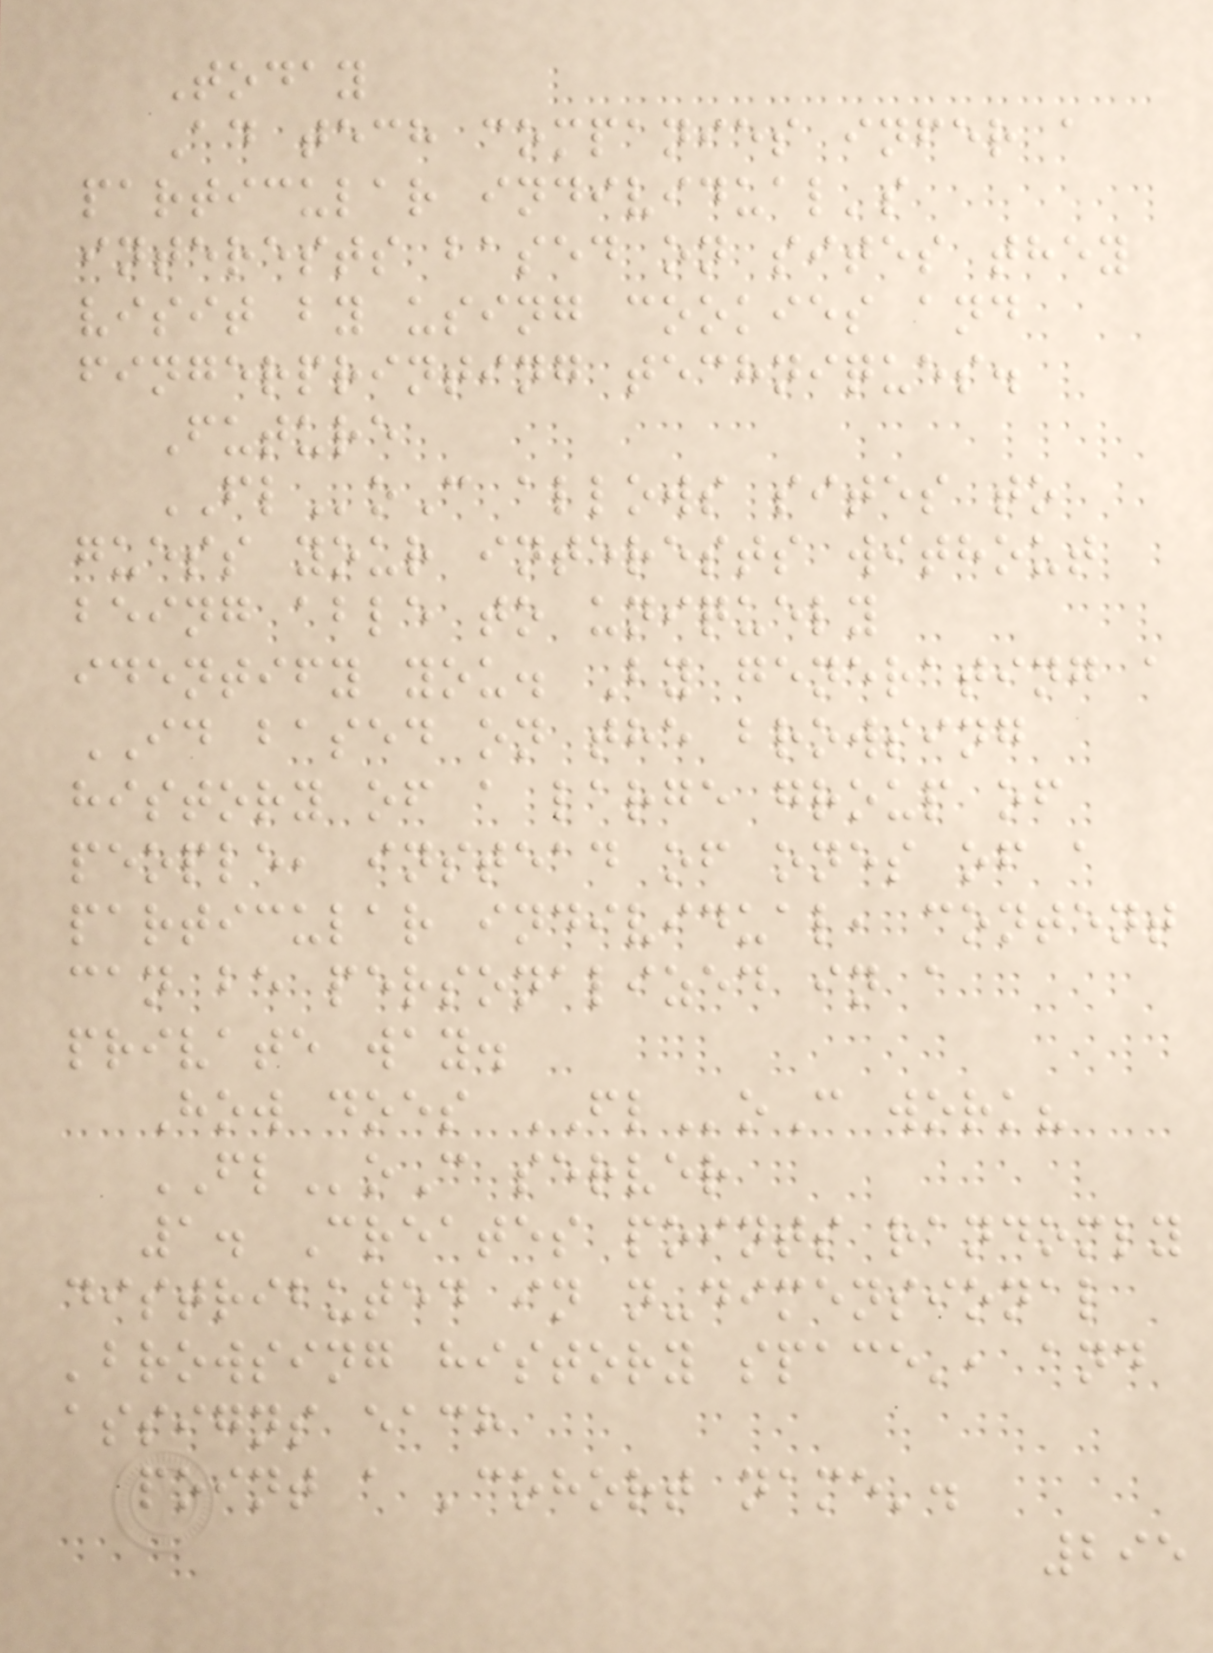Today
Ad tech companies infer a
particular individual's
interests based on sites they
visit by using cookies and
fingerprinting techniques.
Future
FLoC allows sites to
guess your interests without
being able to uniquely
identify you. By generating a
ID based on the browsing
history of a large group of
people, instead of ones of a
particular individual, content
can be personalized in a
private way.
How does FLoC work?
FLoC server
1. Creates points randomly
distributed in n-dimensional
'browsing history space', and
assigns each
point a 'cohort name'.
295
